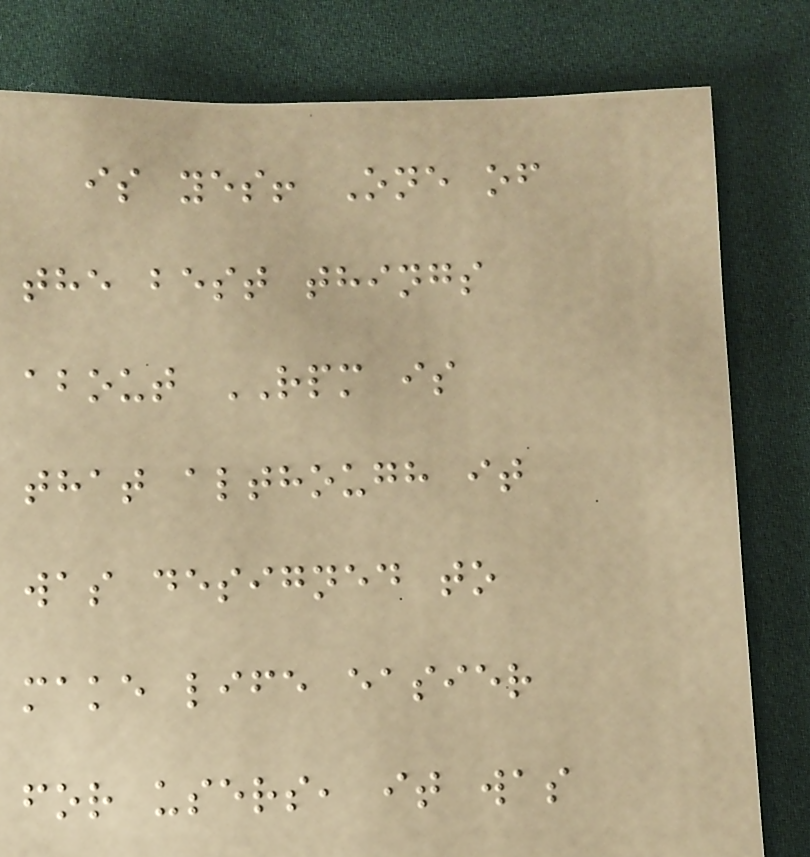is yes! One of
the best things
about RPM is
that although it
was designed to
make life easier
for users, it was
